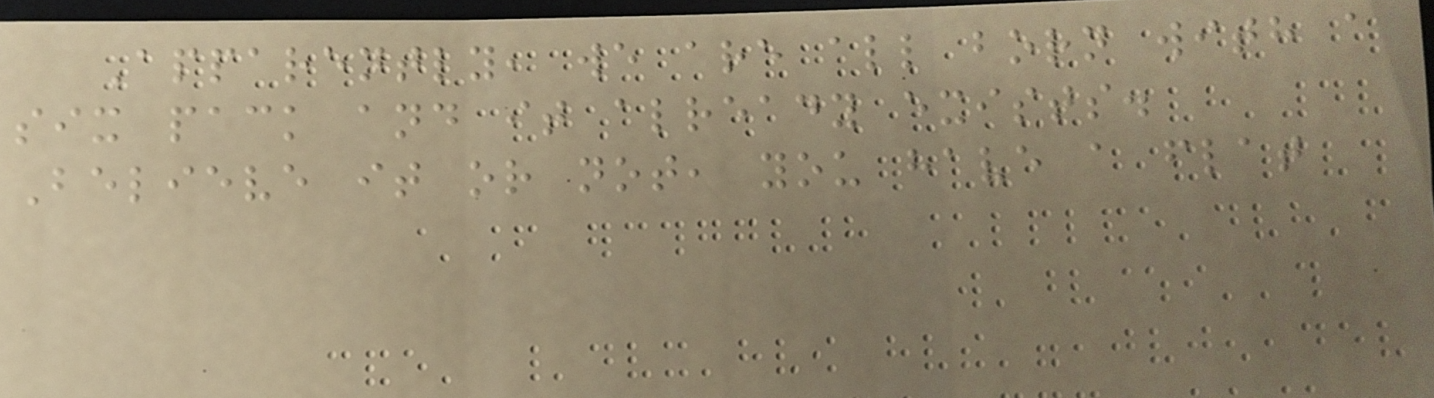Apparently, we are all born with a
six pack and it already exists.
Believe it or not, you have a flat
